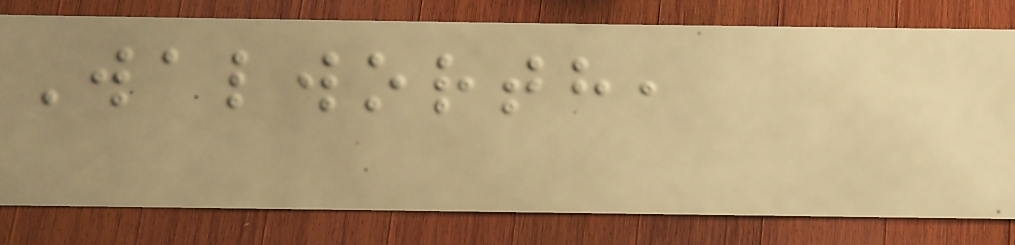Walworth,
